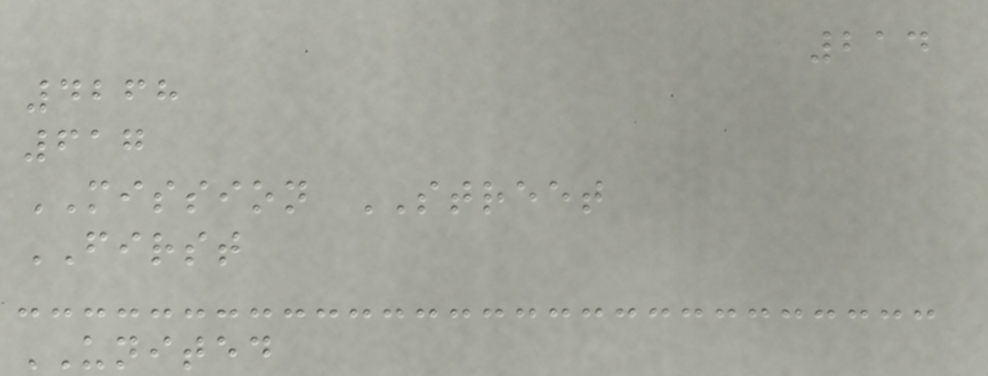214
4268
617
MISSION STREET
FIRST
UNITED
